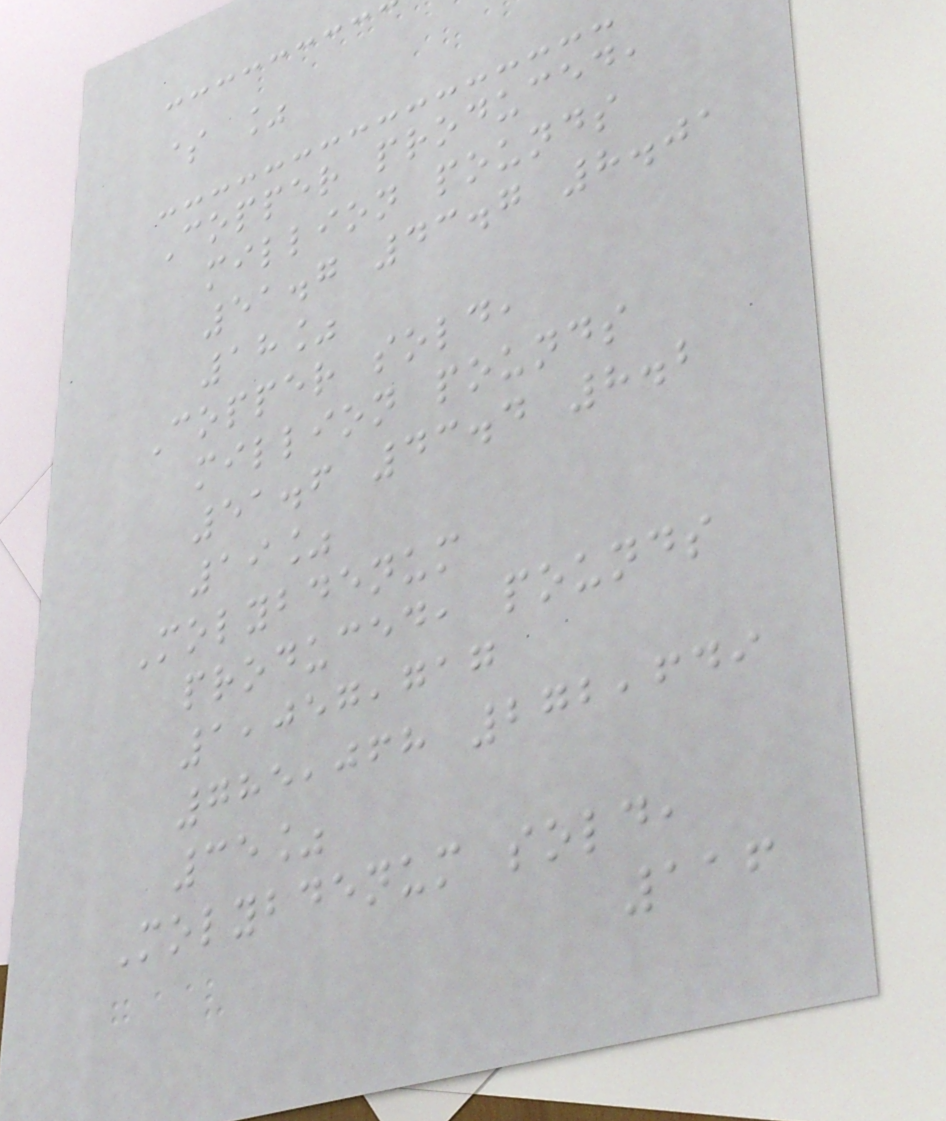$ %
Copper produced,
million pounds
51.7 43.7 8.01
18%
Copper sold,
million pounds
51.6 43.4 8.2
19%
Molybdenum
produced, pounds
1,057,717
785,068 272,649
35%
Molybdenum sold,
116
